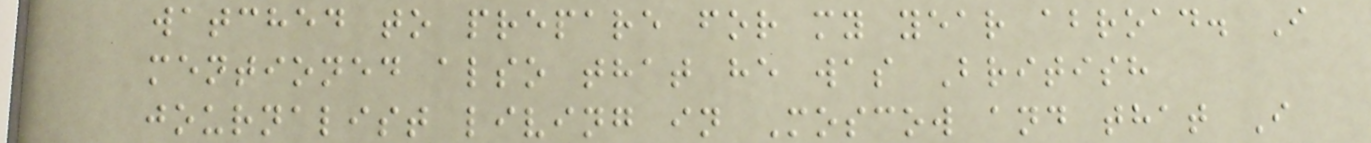watched to prepare for my year abroad. I
mentioned also that he was British
journalist living in Moscow and that I
